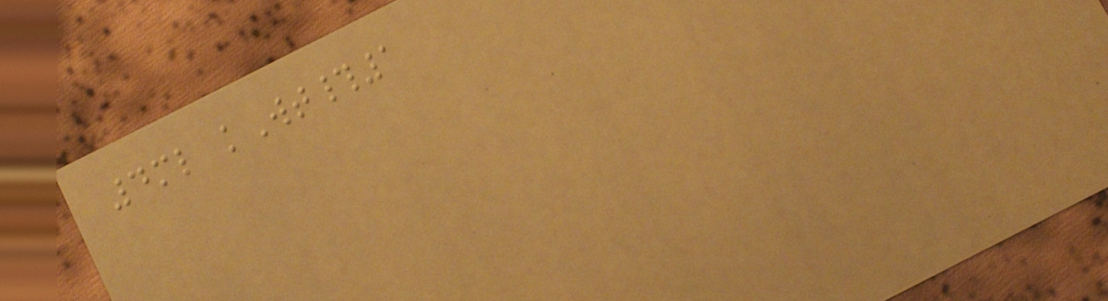4ml kWt#1
